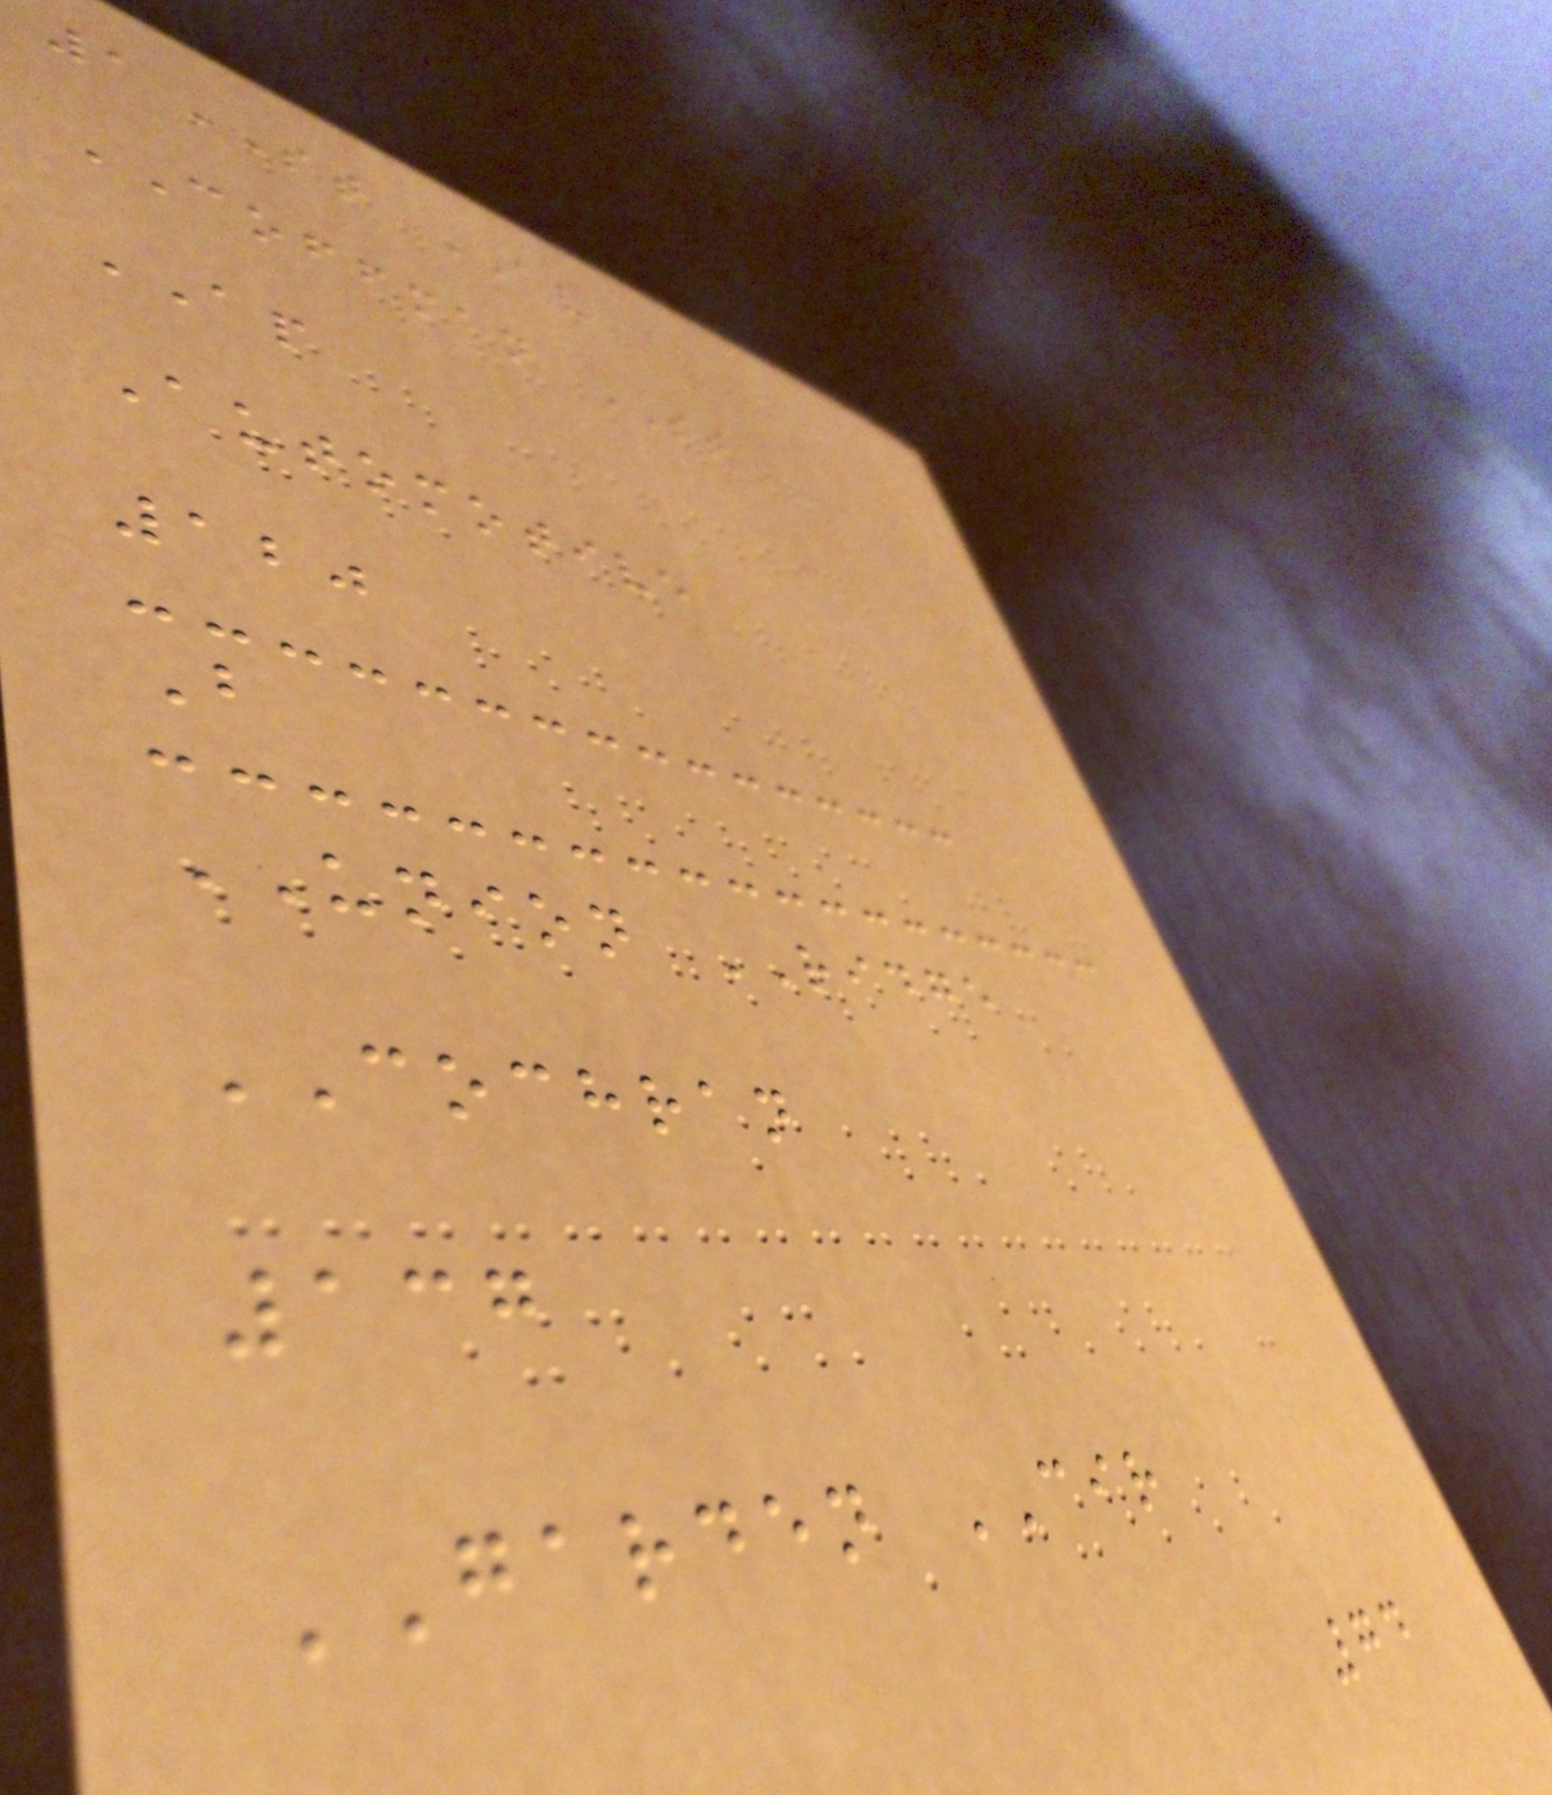1ST AV
COFFMAN ST
AP
Automotive
120
B
UNION RIDGE
COCHRAN
137
GARDEN CIR
74
